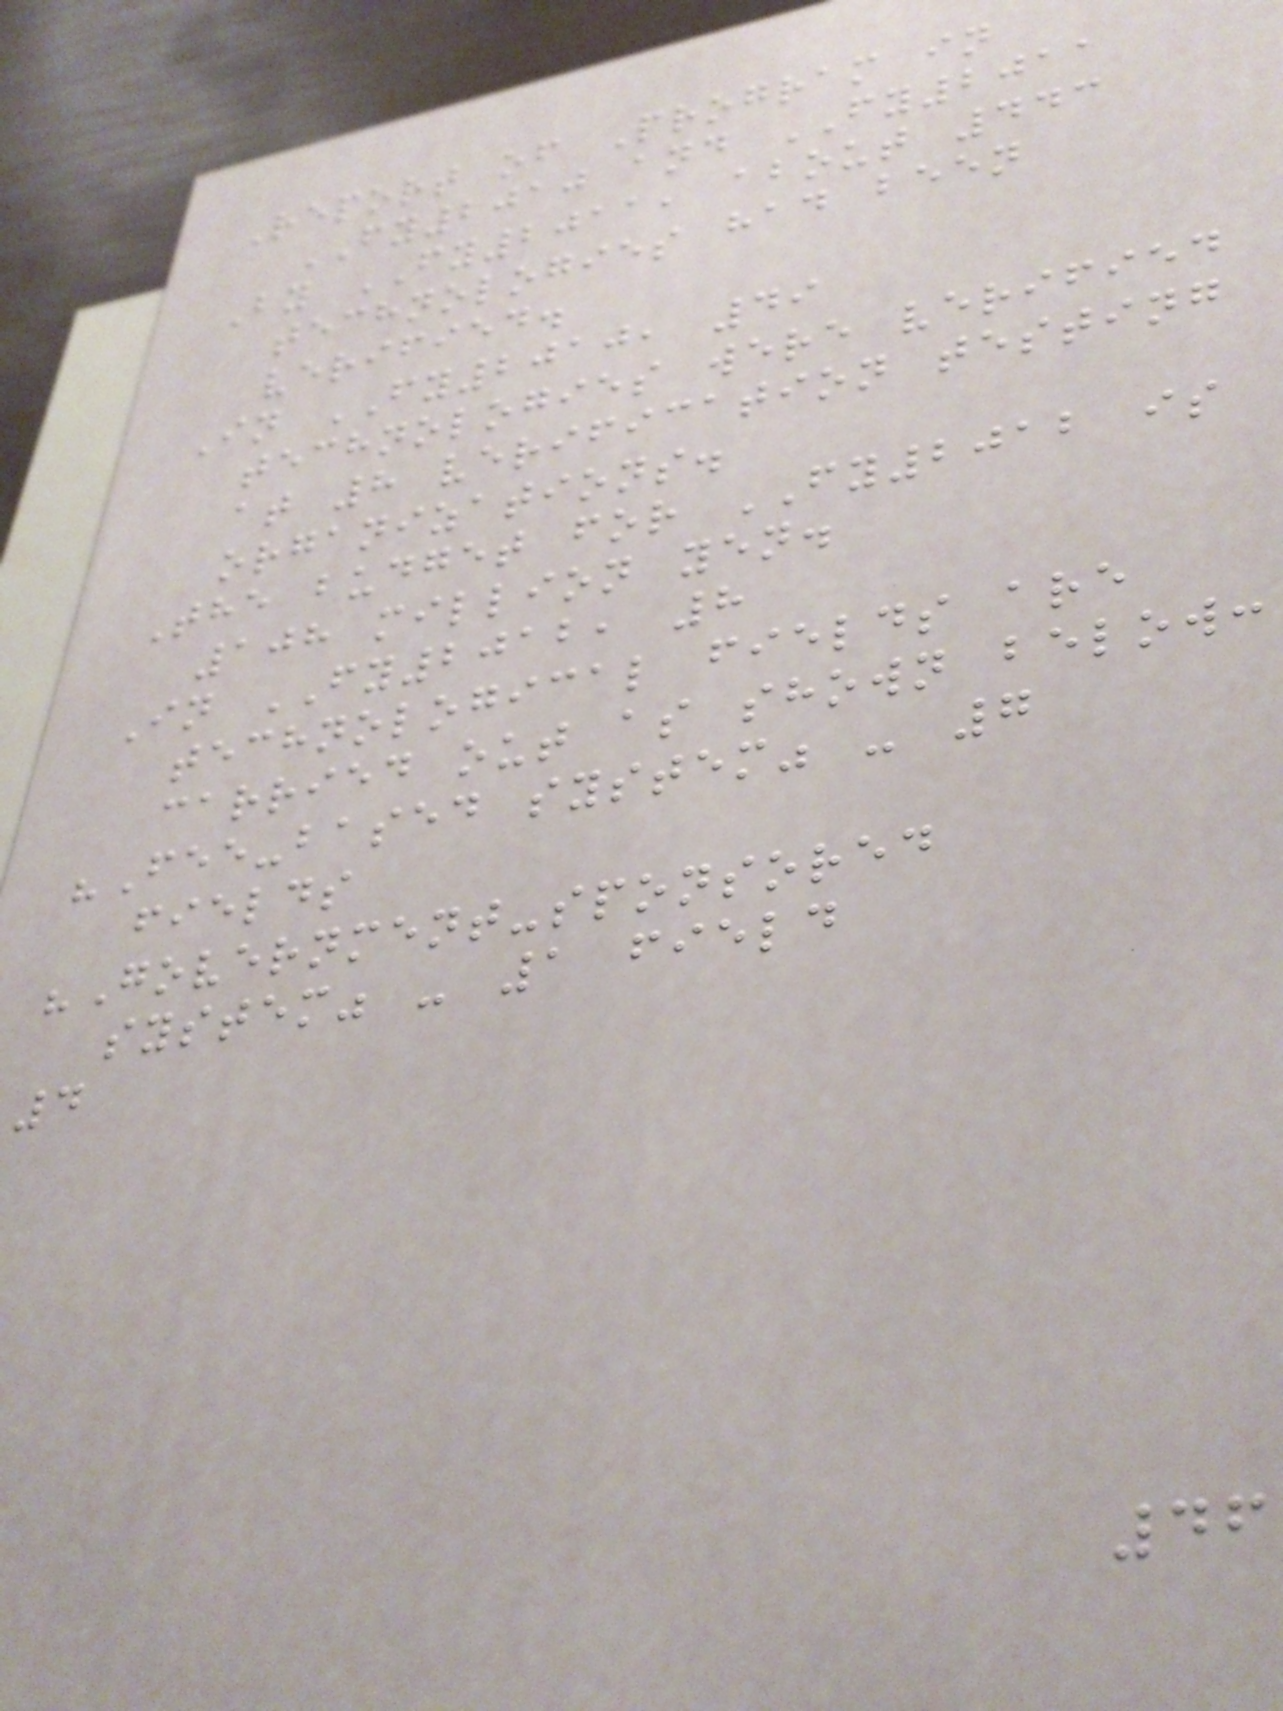Report of Program in
FY2010 and FY2011
By FY2011, about 443
technologies had been
verified.
In FY2010, 49
technologies were verified
at 8 verification testing
organizations.
The budget for FY2012 is
108 million yen.
In FY2012, 8
technological fields are
carried out as shown below:
"Fee-based system" - 7
fields
"Government-sponsored
system" - 1 field
4
46
